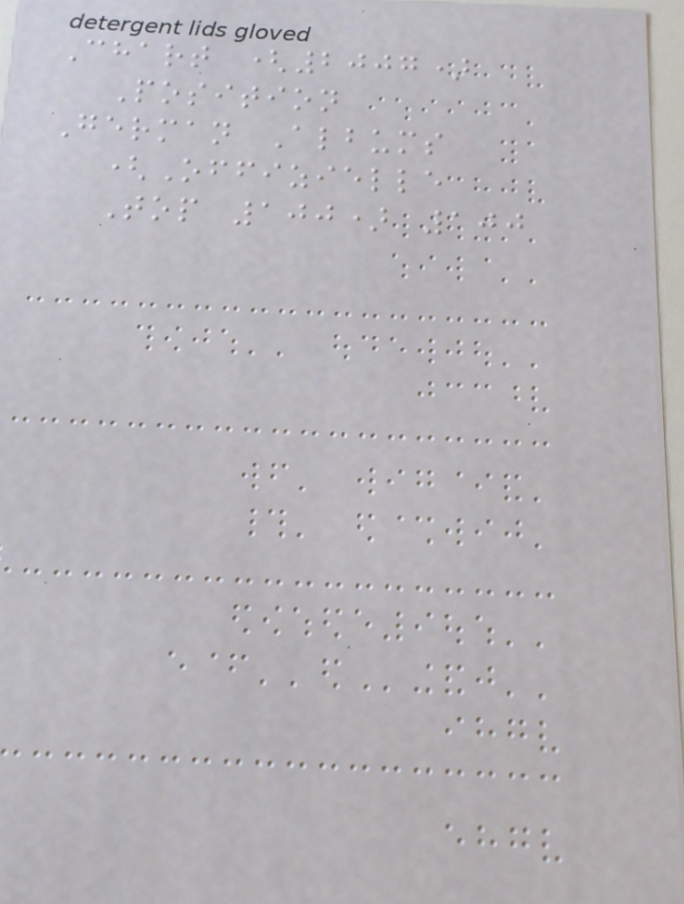Chart (2007)
Position
German Albums
(Offizielle
Top 100) 100
